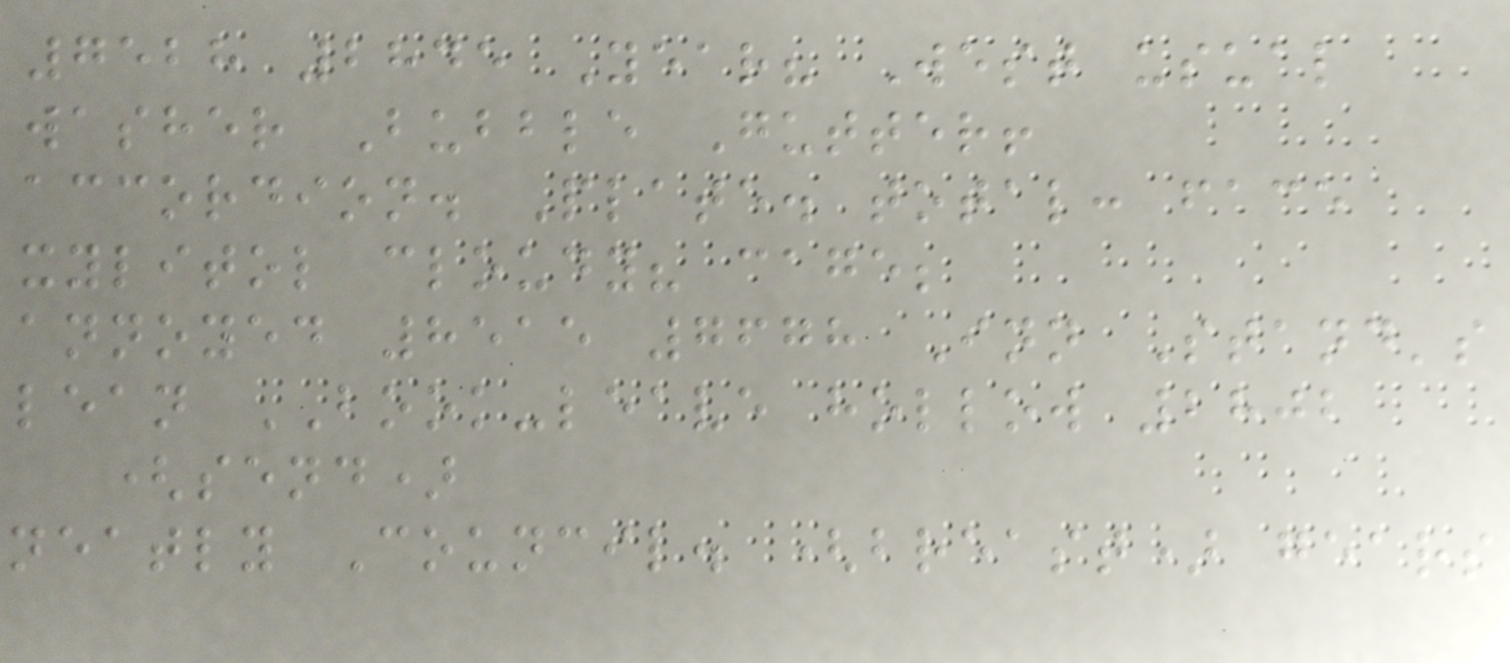7528 2845 Year? West usual
washer Bubble Gutter!
accordion. Plate. total: face
xylitol cloudy? cage;
annoyed 8515 7678 Inn Stand's
lean BOOK-leave hollow 2802
(send)
neatly Council. (breast) gears
